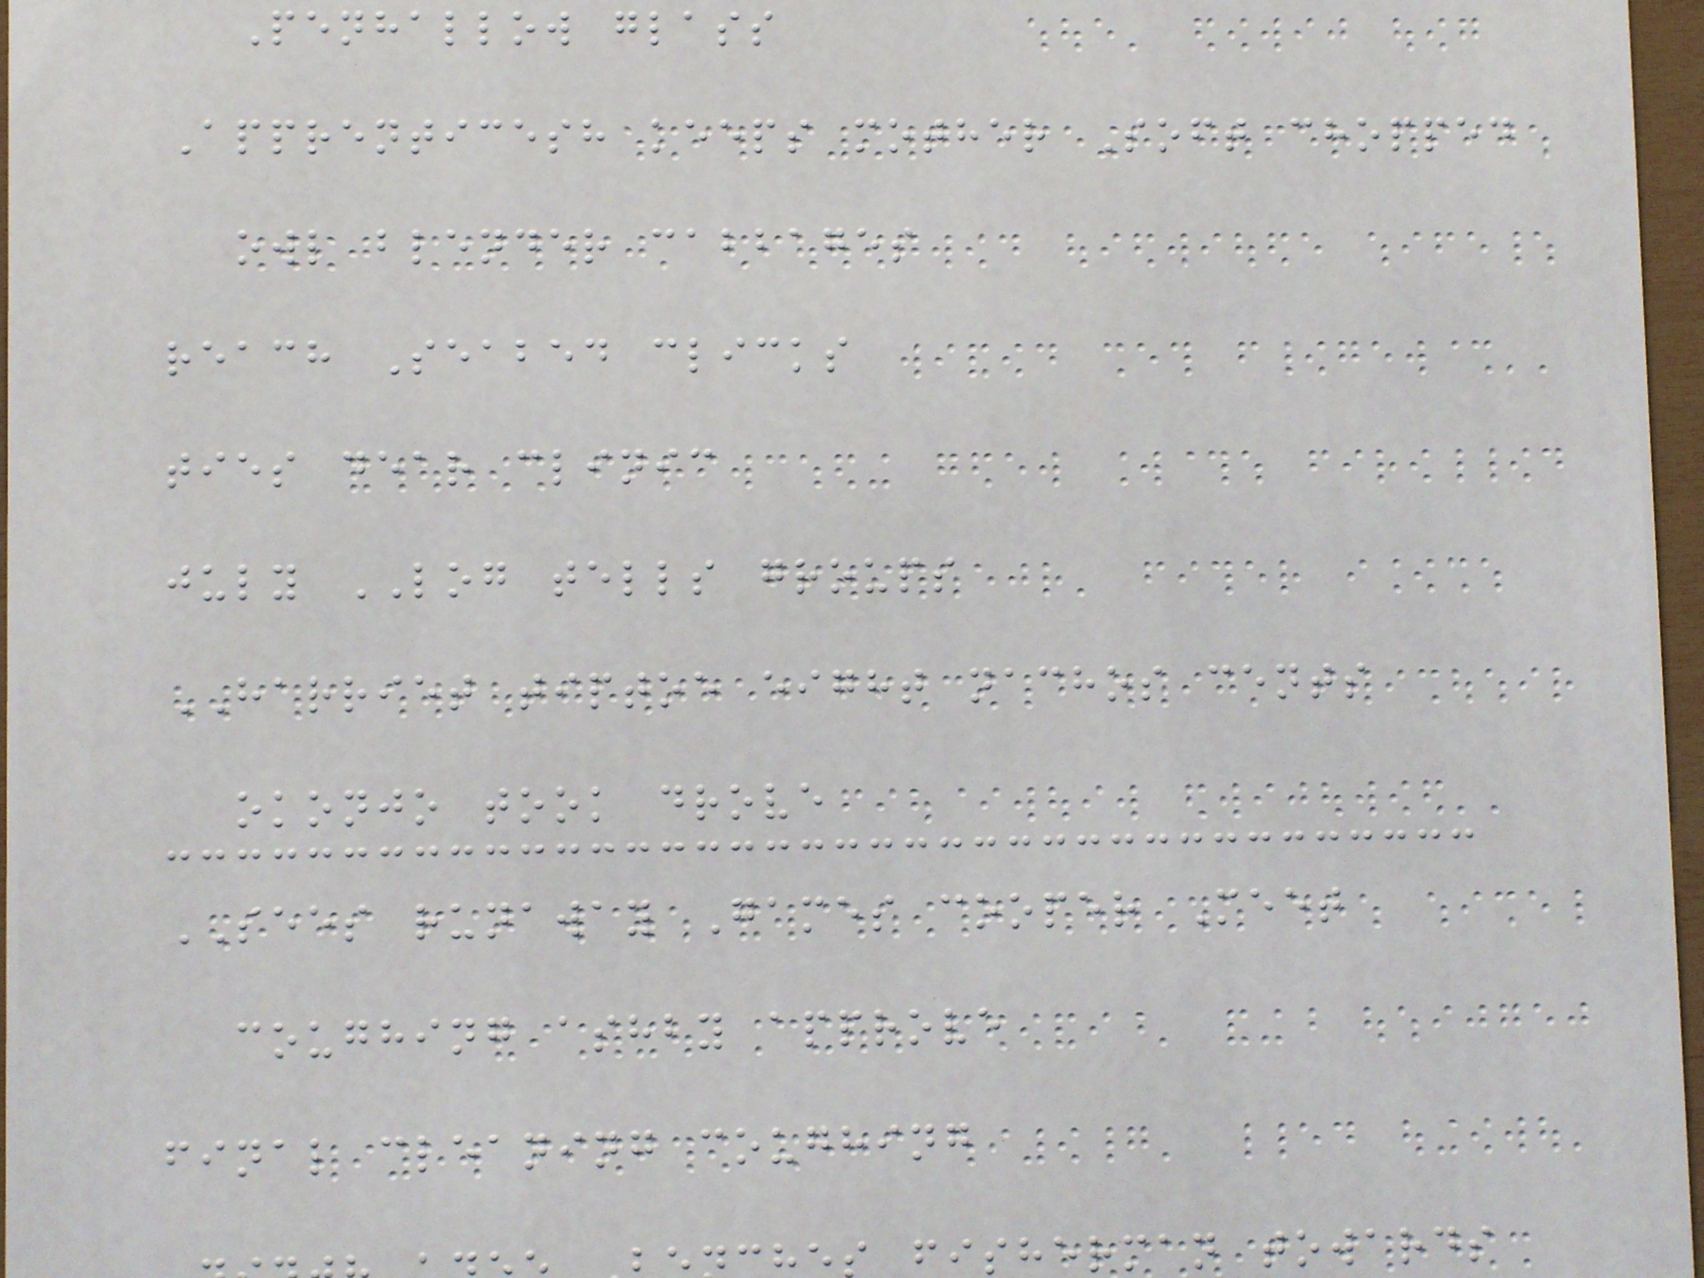Penhallow glass
Apprenticesh keeps mother Soft chopped
owl blender cabbages
reach Seabed clicks
ties dear clinic
july LOG tells groups
HARRIET tiptoe eight nachos cents
okonjo took drove
SEES runaway Games cooper Meet
coughing ashby approve
final cleaning coughing
fisherman towards
